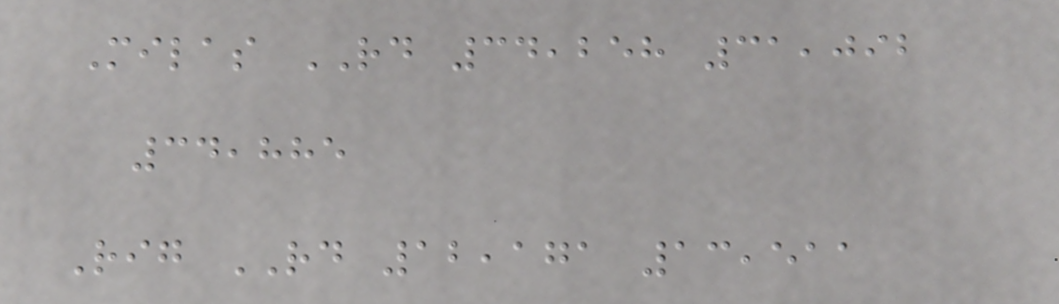Milas RD 34,258 31,092
34,885
Rig RD 12,171 13,511
